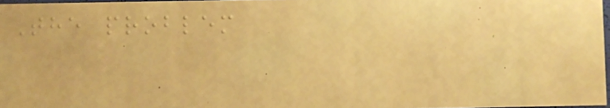The problem
